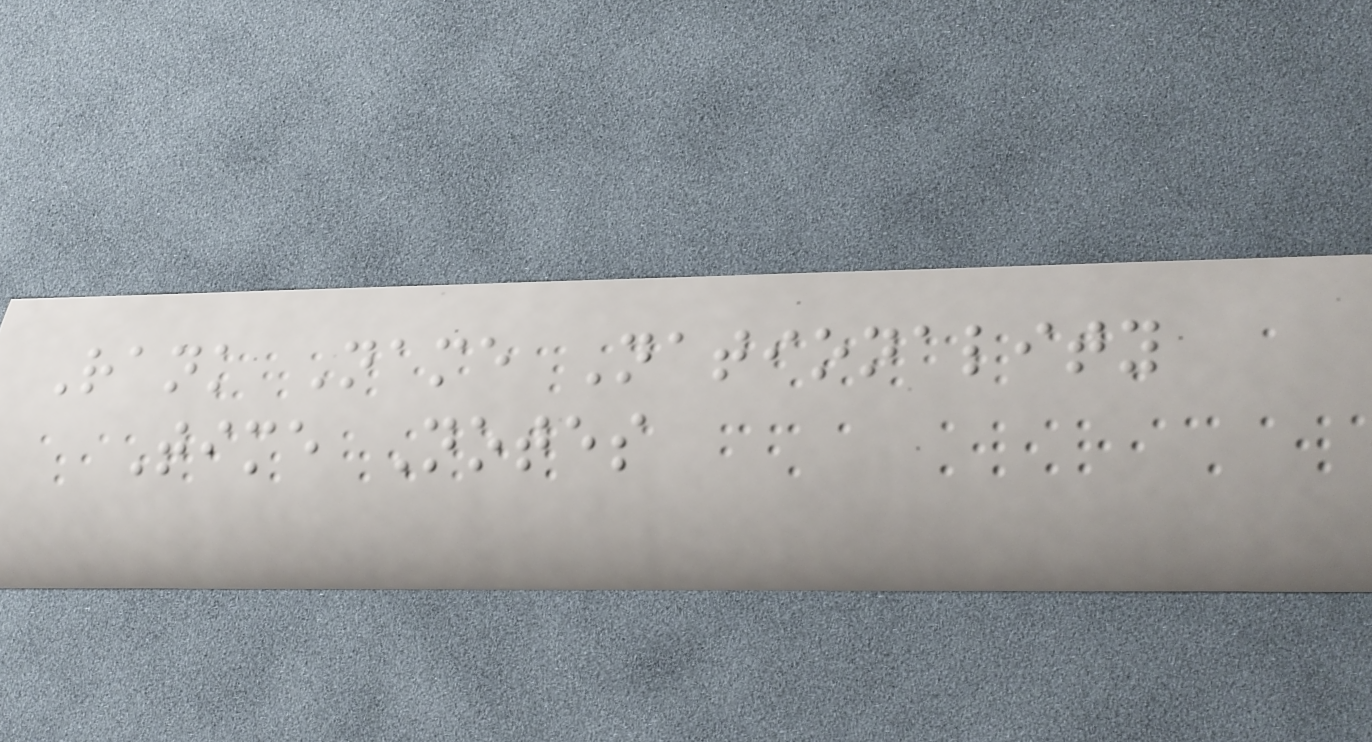Rank Name Nationality
Time Notes
